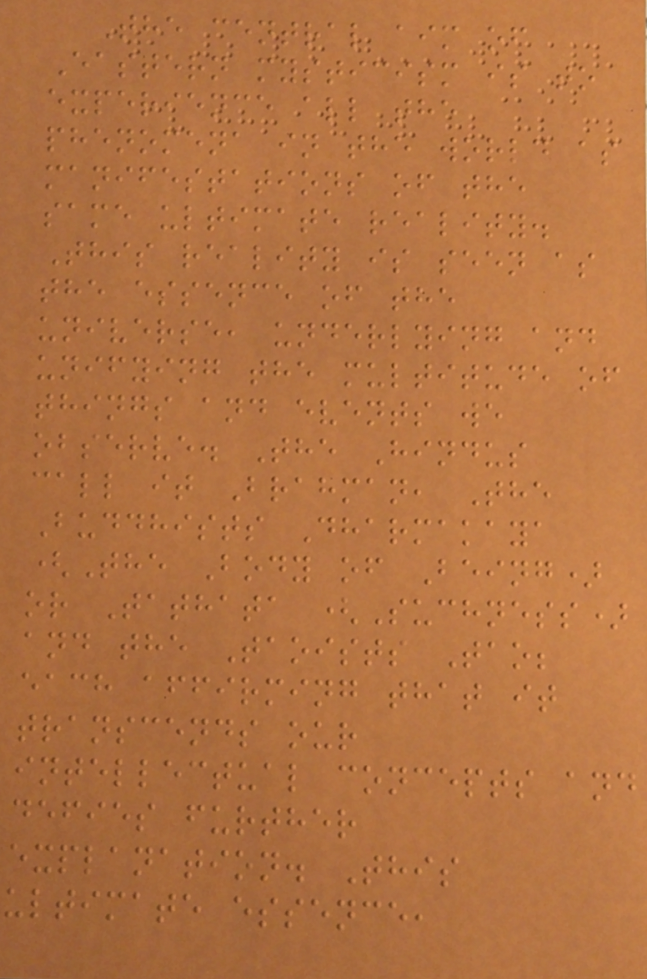The central aim of
Eastern mysticism is to
experience all the
phenomena in the world as
manifestations of the
same ultimate reality.
This reality is seen as
the essence of the
universe, underlying and
unifying the multitude of
things and events we
observe. The Hindus
call it Brahman, The
Buddhists Dharmakaya
(The Body of Being)
or Tathata (Suchness)
and the Taoists Tao;
each affirming that it
transcends our
intellectual concepts and
defies further
explanation. This
ultimate essence,
